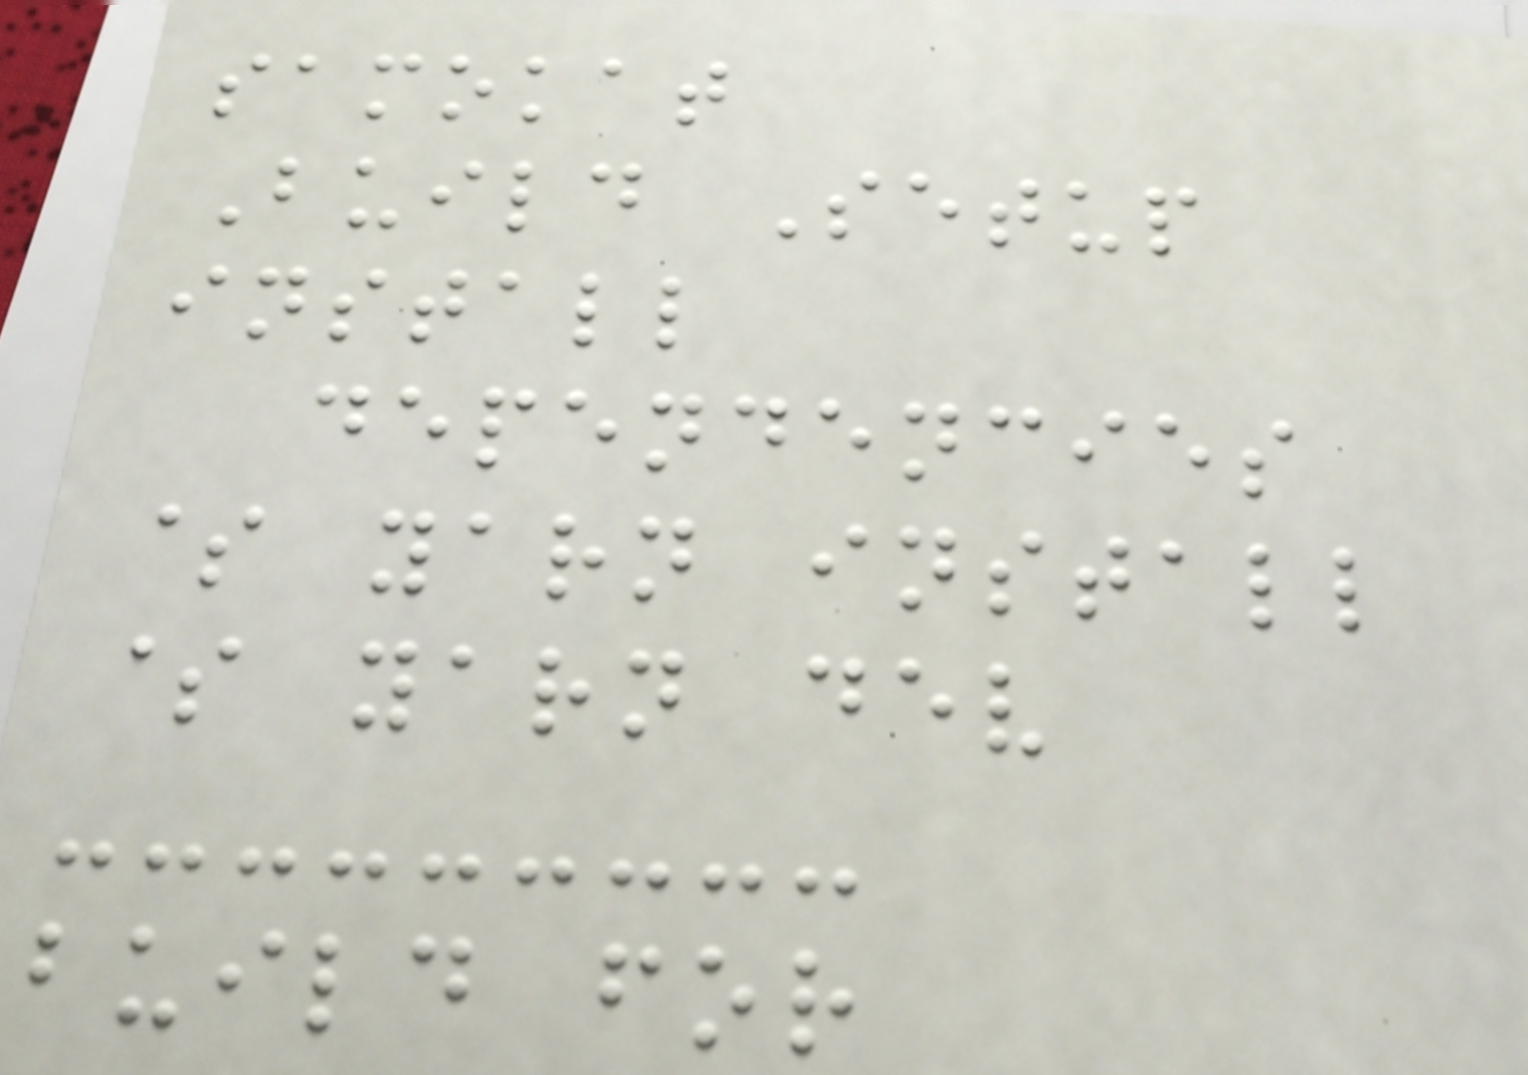samokat
Build Setup
install
dependencies
$ yarn install
$ yarn dev
build for
